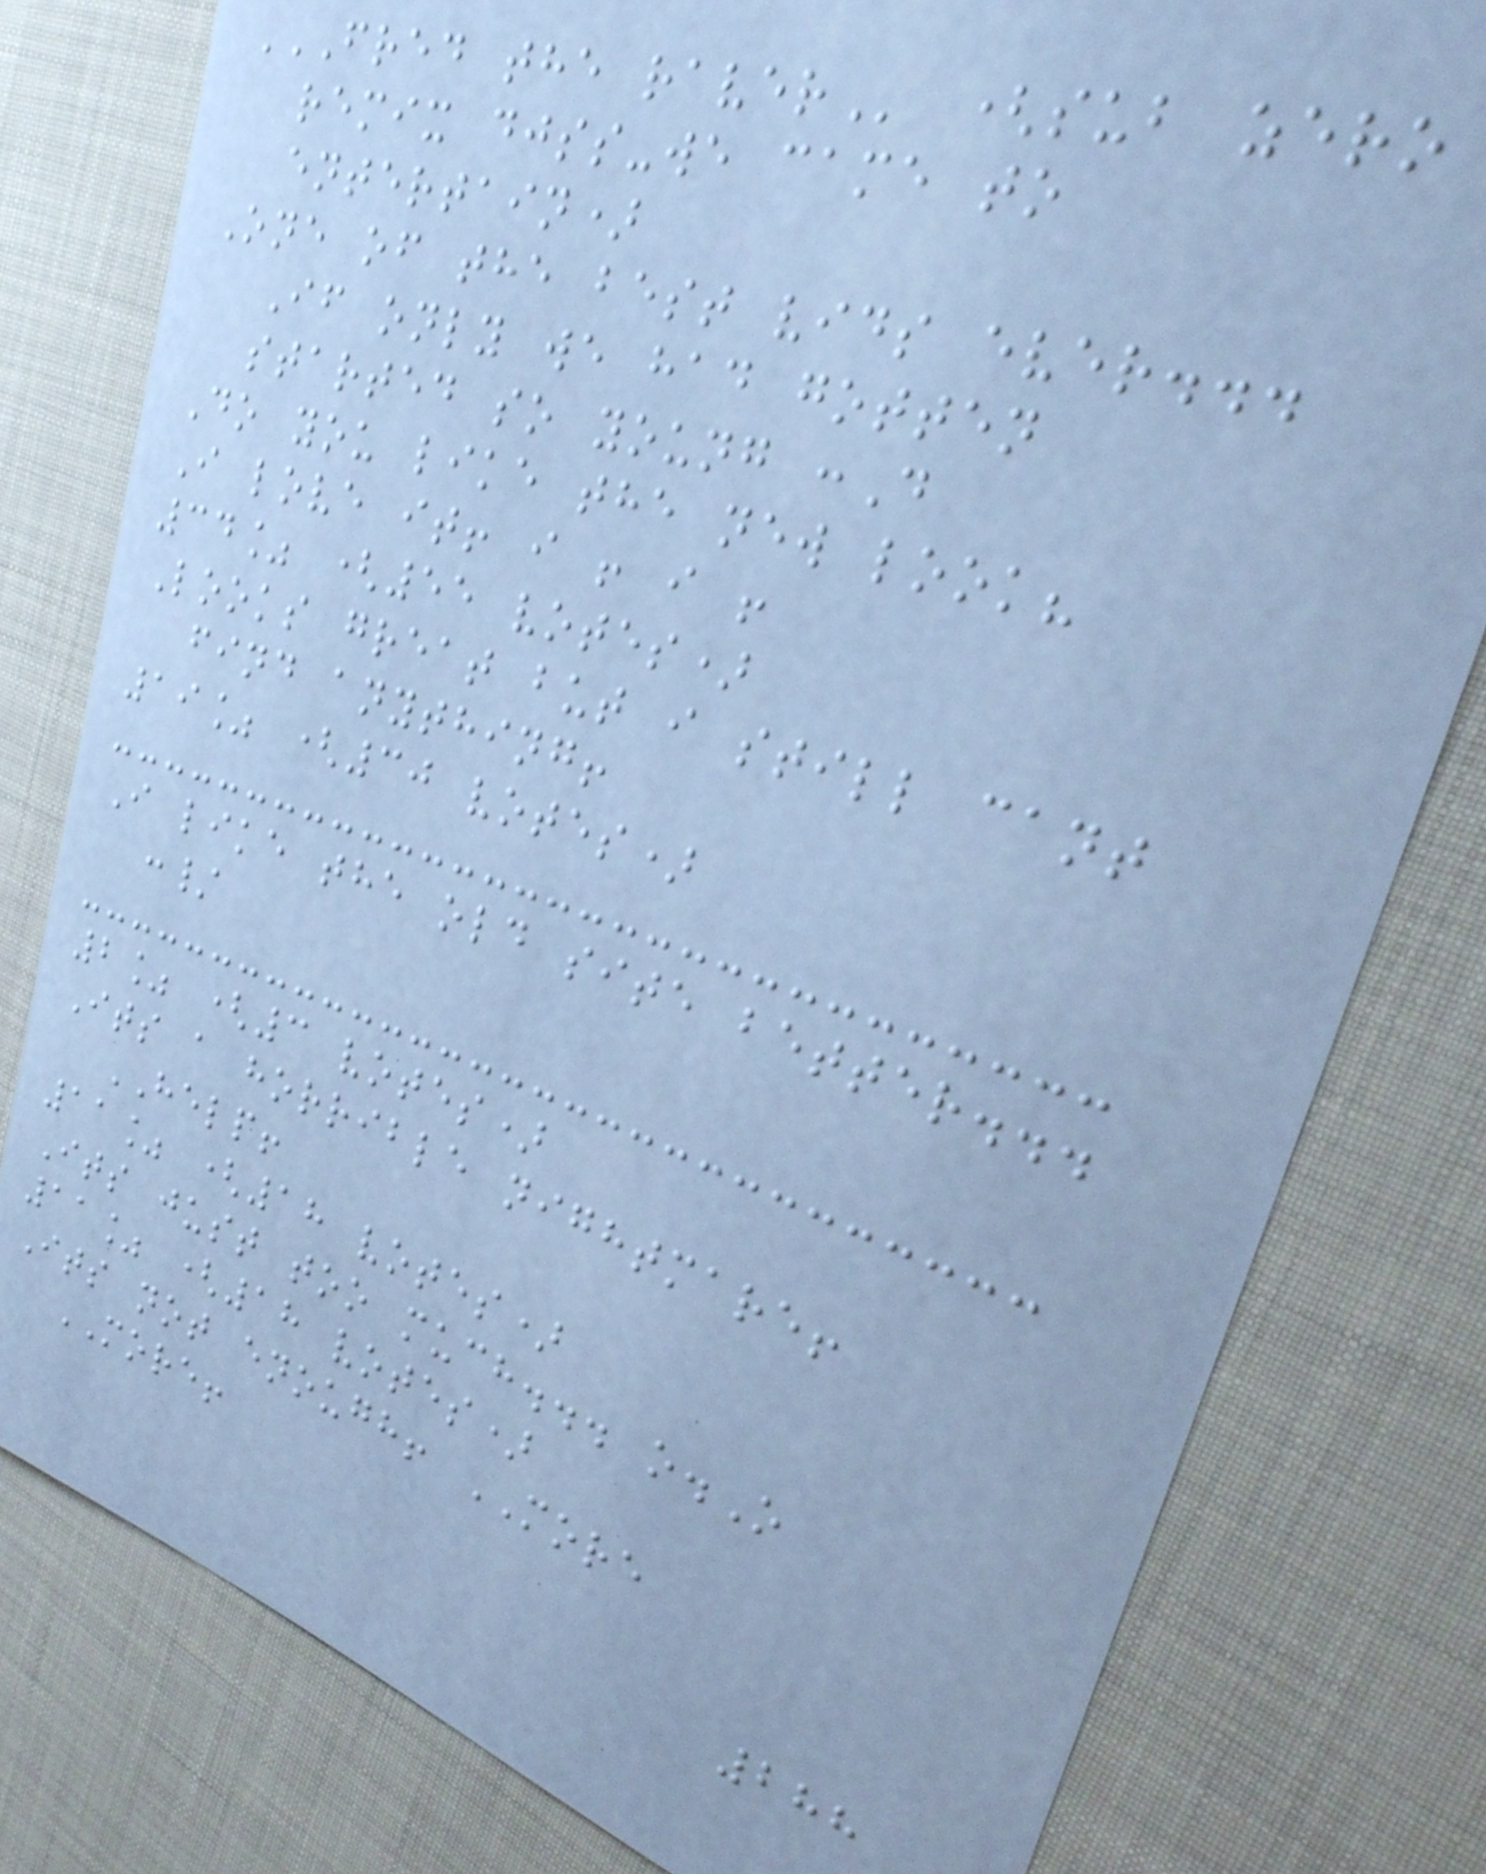FRED THE RAVER (sub zero
remix djss-we came to
entertain)
One of the best vids ever...
If only we had gotten
started so young :D
Do you like the new look?
I love it! i ! i !
34% (55 votes)
Looks great but i still cant
find anything!
19% (30 votes)
I like the old site better...
:/
2% (3 votes)
Its a horrible nightmare!
HELP!
11% (18 votes)
Its just too much... o.O
11% (18 votes)
Its not enough! MORE
MORE!
288
